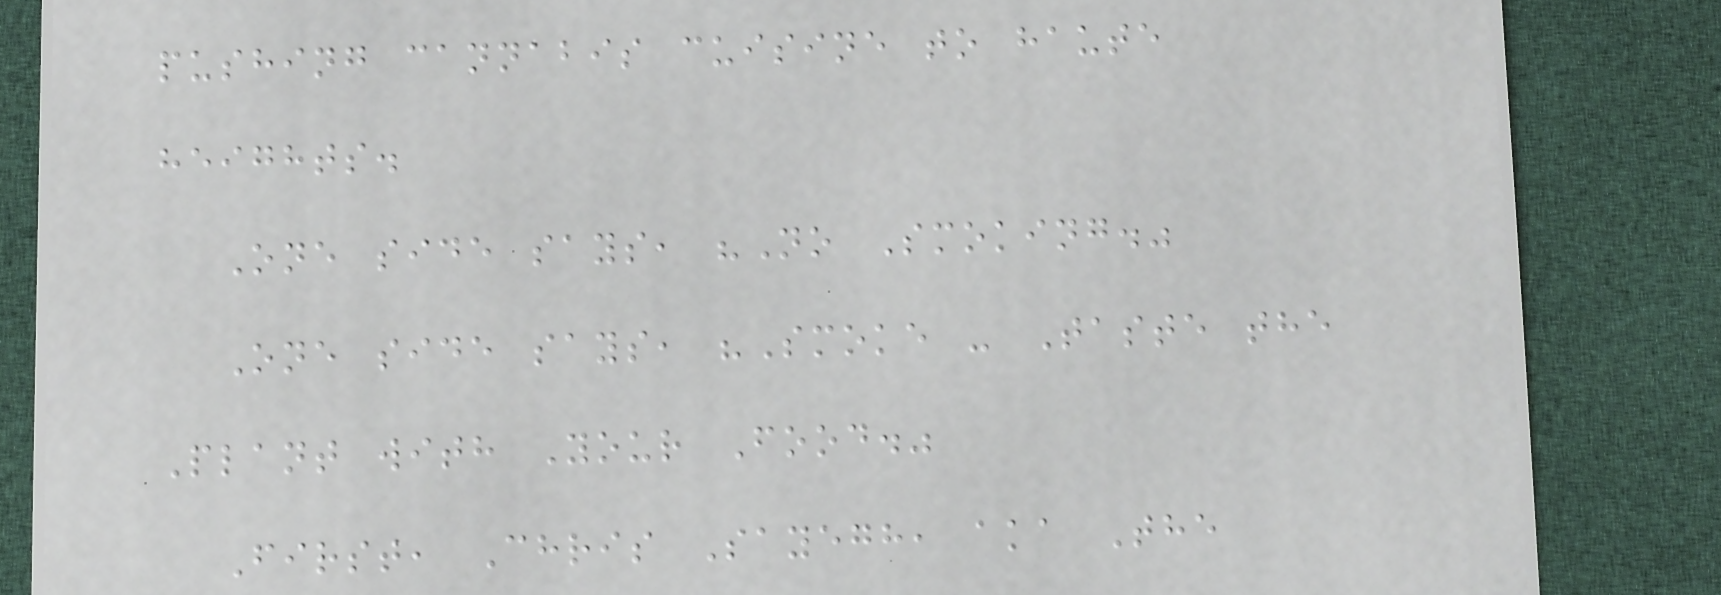pushing cannabis cuisine to haute
heights.
One side says, "No Smoking."
One side says, "Smoke - Taste the
Plant with Your Food."
First, Chris Sayegh, aka The
